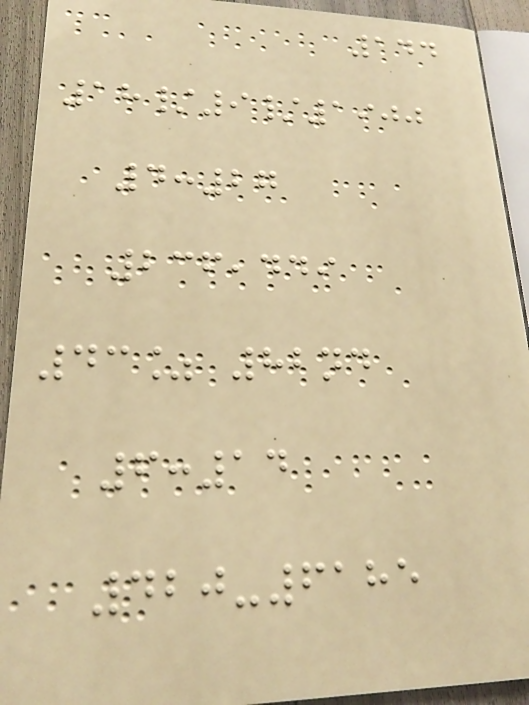144
18/9/1900
4:27
236,449
43% 82nd
6:14
420-6185
